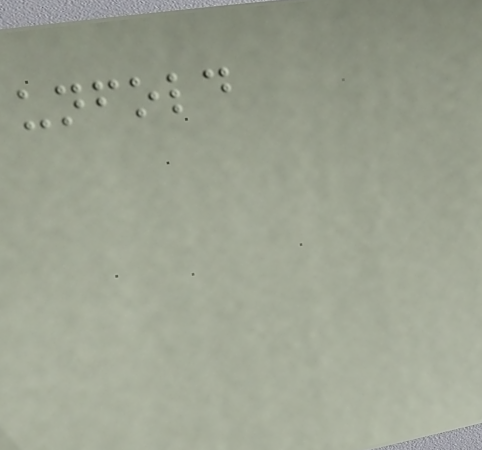unfold
